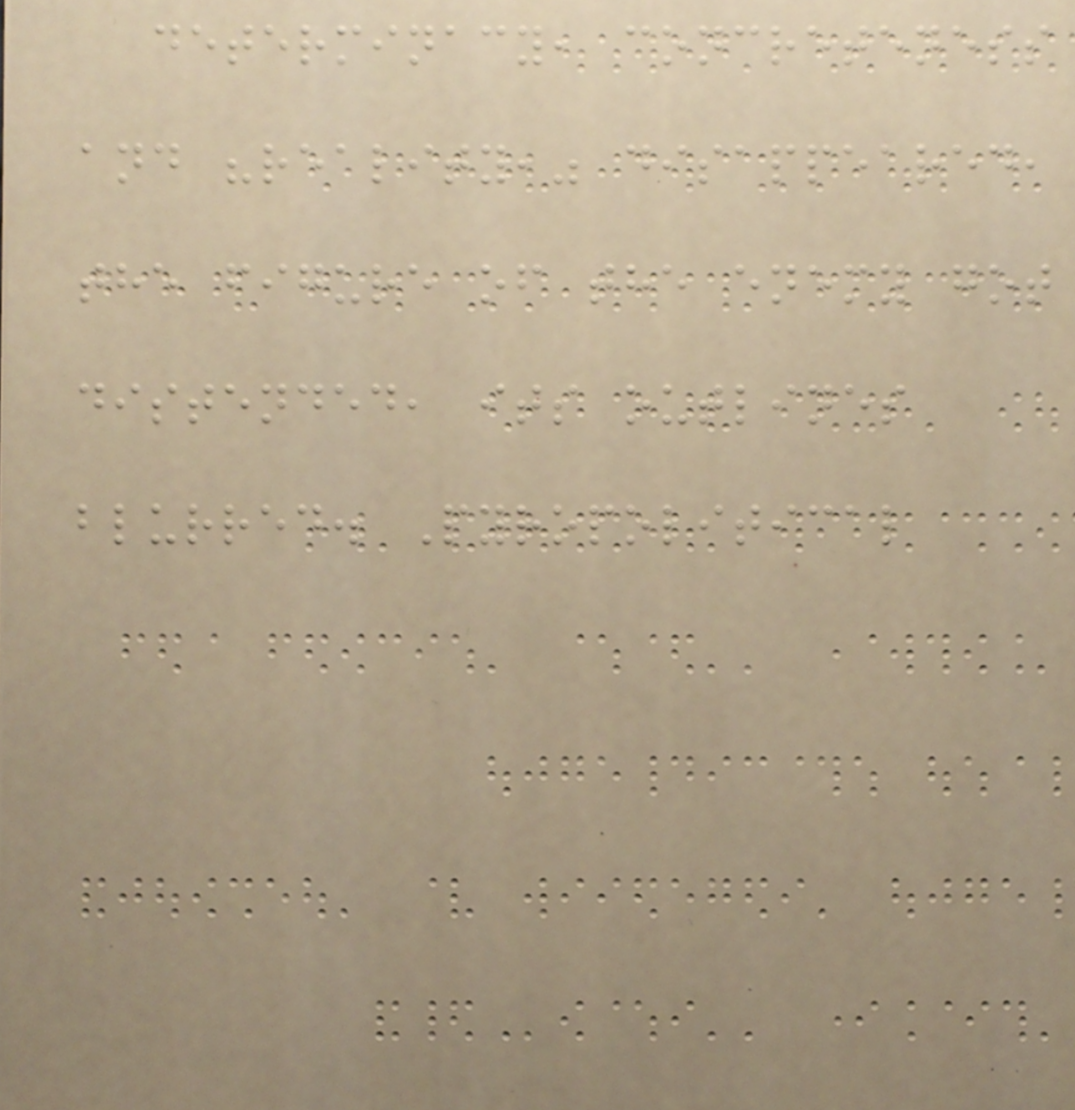determinacy, concreteness
and "reality," disappeared,
the figure of the enemy got
distended, its outlines
blurred. Pyropolitical
